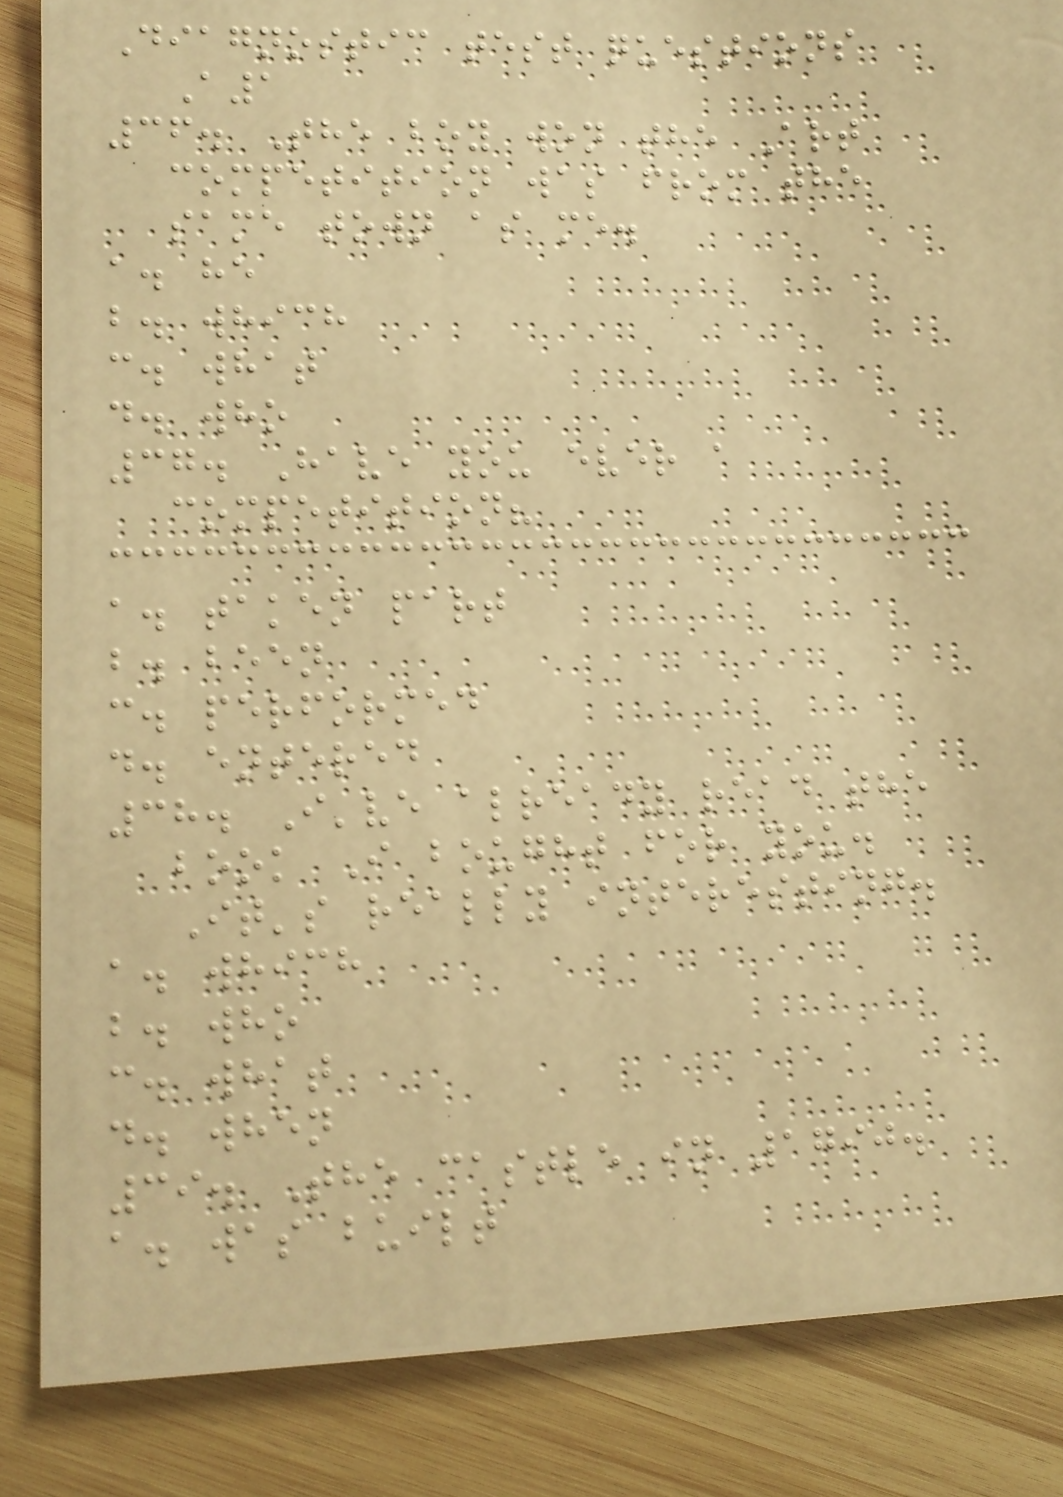Diagnostic test questions
A1
36. The boy won the Art
competition was from the
same town as me.
a. he
b. which
c. what
d. who
37. Have you ever a
competition?
a. taken part
b. been
c. performed
d. entered
38. I've already read the
book I bought for you.
It's really interesting.
a. which
b. who
c. what
d. when
39. The castle in 1790.
a. was built
